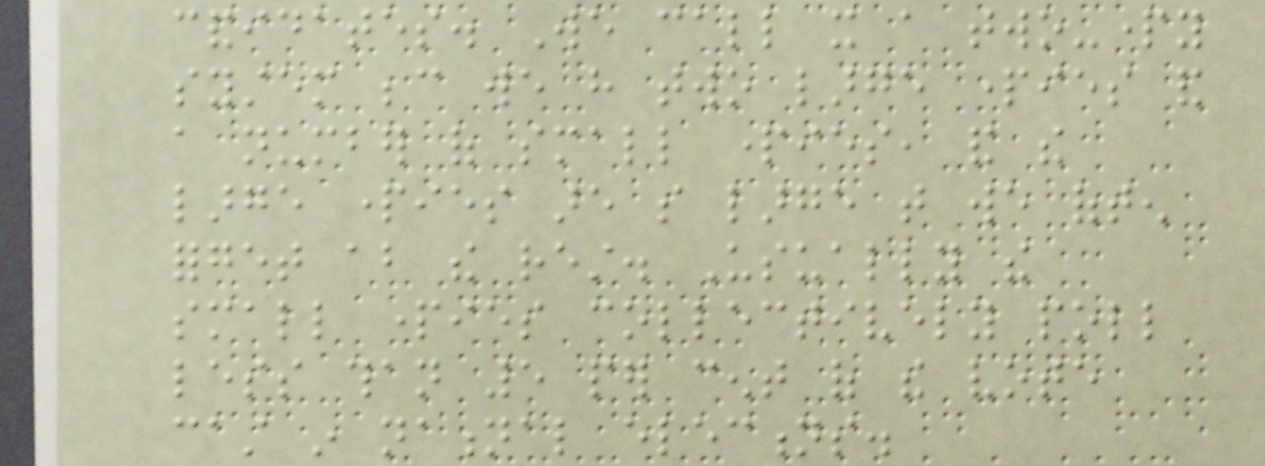candidates. We call it a two-party
system because we have two large parties and
a number of small parties, and the
large parties are so large that we often
forget about the rest. Usually the
small parties collectively poll
less than 5 per cent of the vote
cast in national elections.
